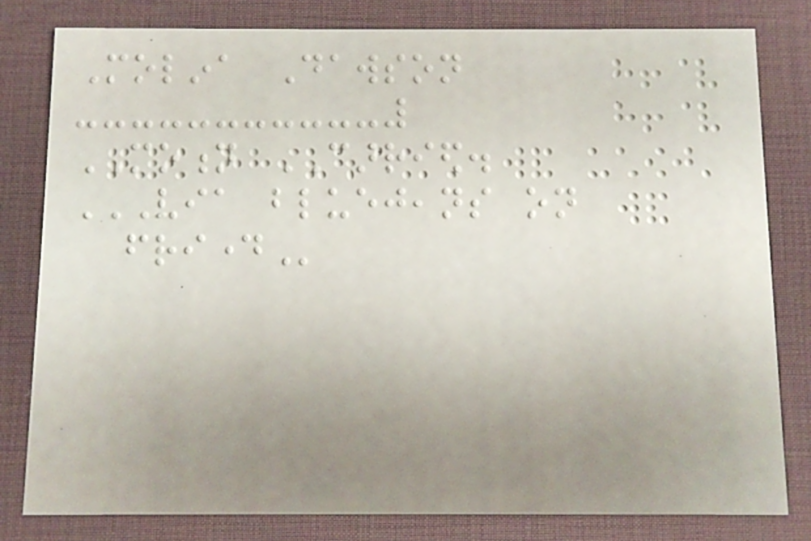Molina Dawson
MOTION CARRIED.
VIA BLUEJEANS ON
FRIDAY
